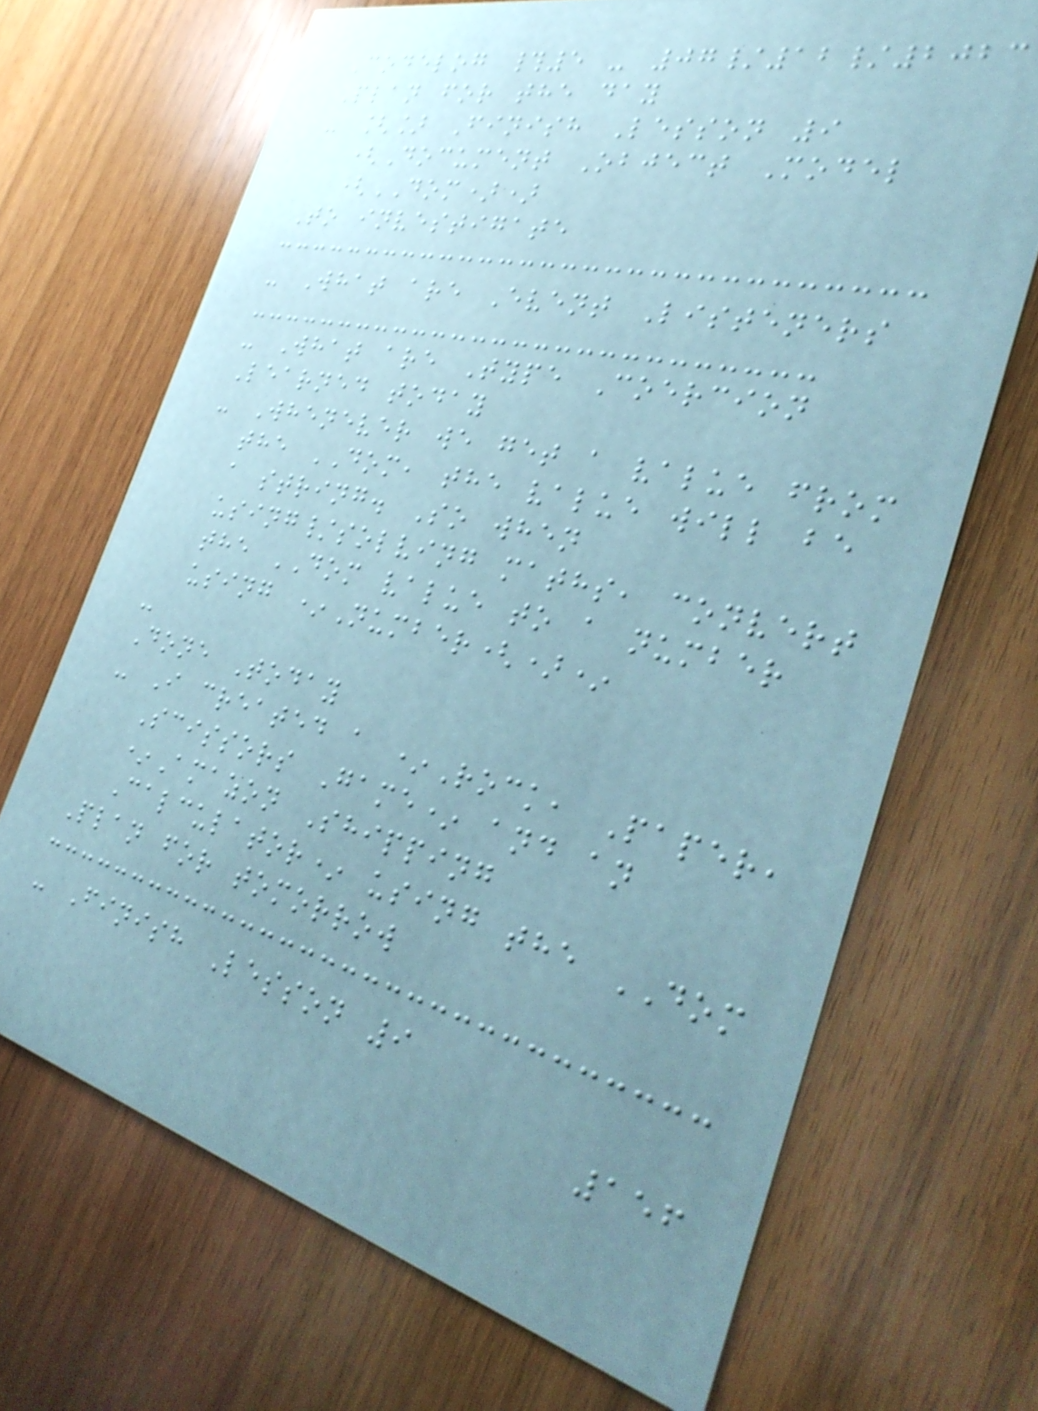Codelog #5 - 07/12/2023
Plan for the day
- [] Finish Lesson 9
(Document Object Model
(DOM))
To investigate
- What are Event Listeners
- What are Type Coercion
Learned today
- Whenever we get a value from
the DOM, the value will be
a string. So when
using/solving maths, convert
the DOM value to a number
using *Number()*
-
Done Today
- I created a *Rock, Paper,
Scissors Game* and an
*Amazon Shipping
Calculator* using the DOM
Plan for tomorrow
- Finish Lesson 9
156
